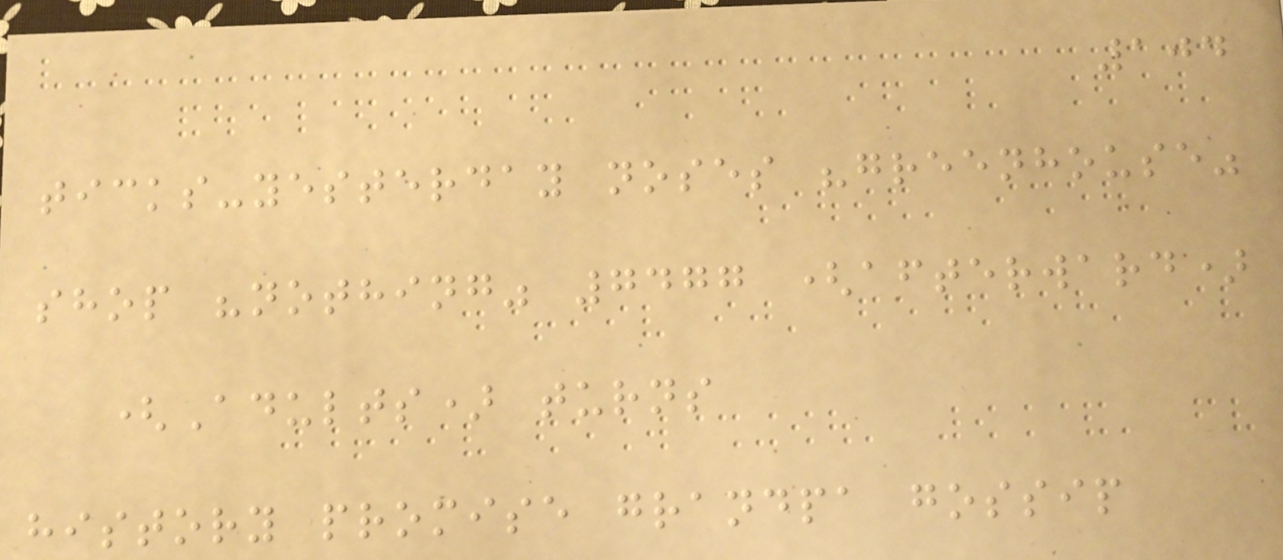104
ticks-yesterday noses "greenhouse"
shop "nothing" 7477 (afterward)
(Adults) turns
history promise grandpa gossip
